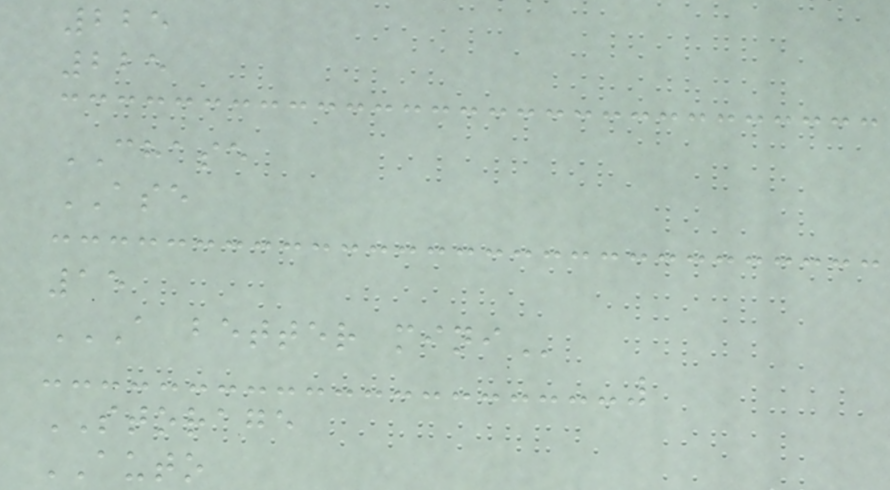225
225
CHASE
ASE
15
A BETTER MINI
STORAGE
AUTO
